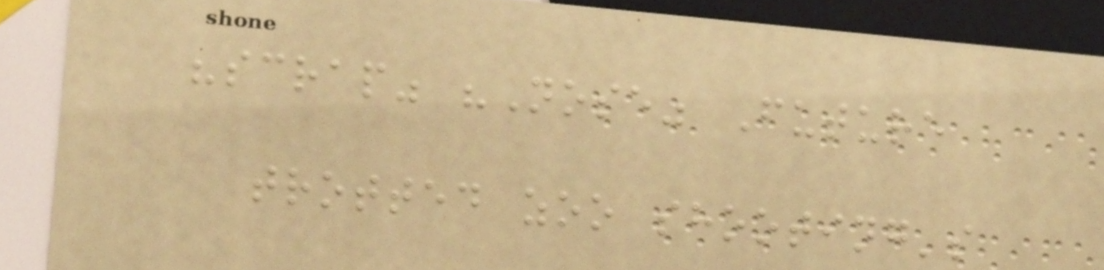"scrap" "Nose" Future
trotted zoo shooting's
